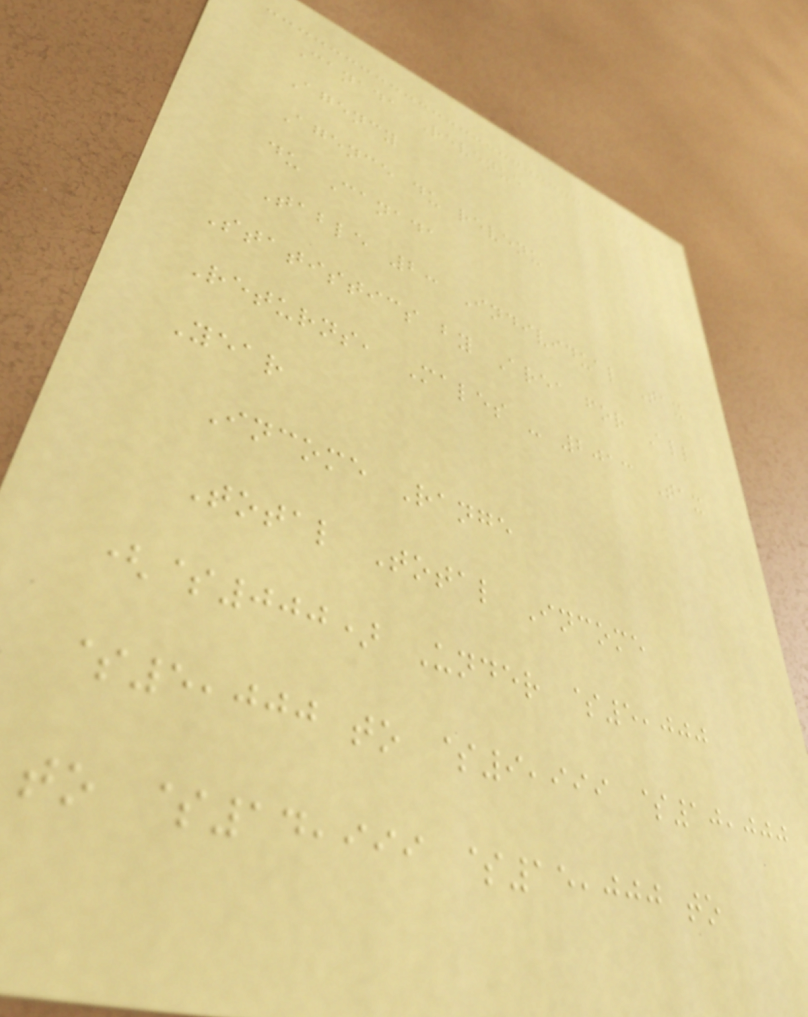Canada Revenue
Agency
Agence du revenu
du Canada
Table 2: Individual Tax
Statistics by Area for All
Returns, Males - 2013 Tax
Year
Income Range
Total Total Income
($000) Under $5,000
$5,000 to $9,999 $10,000
to $14,999 $15,000 to
